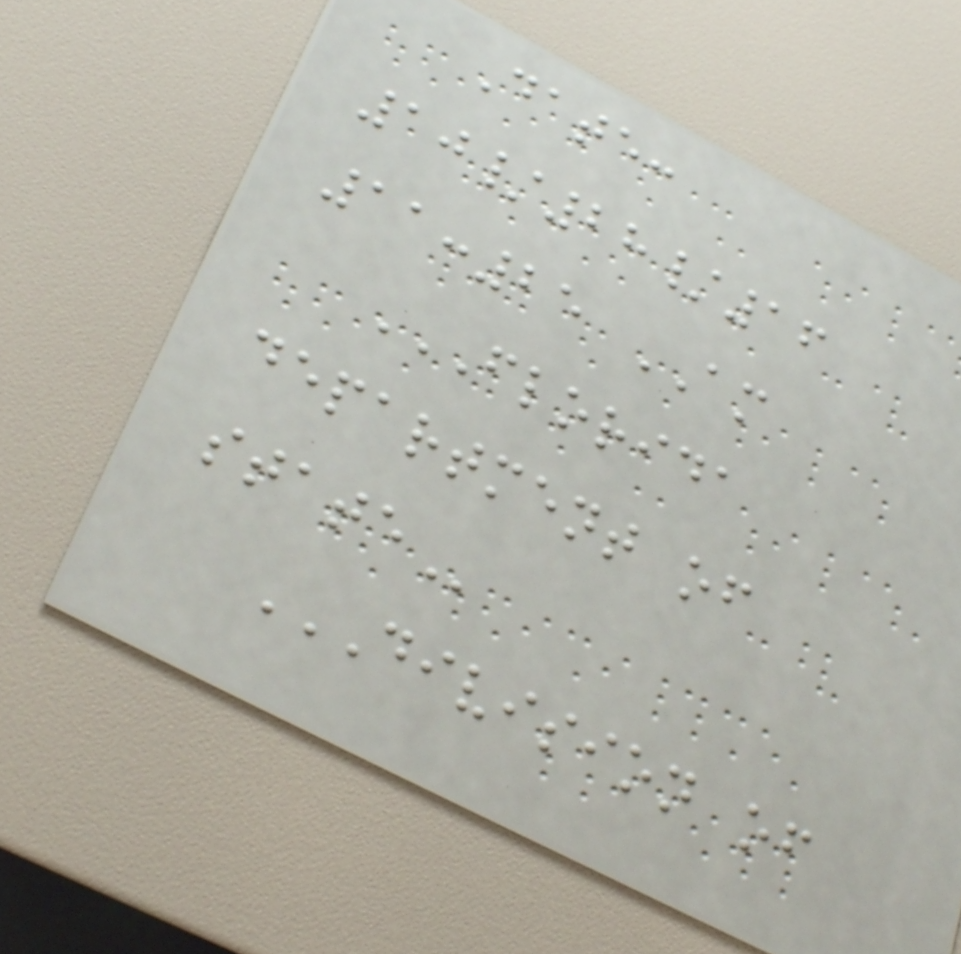Date:
10/28/16
11:25 AM
FLORIDA
DEPARTMENT OF
STATE
DIVISION OF
